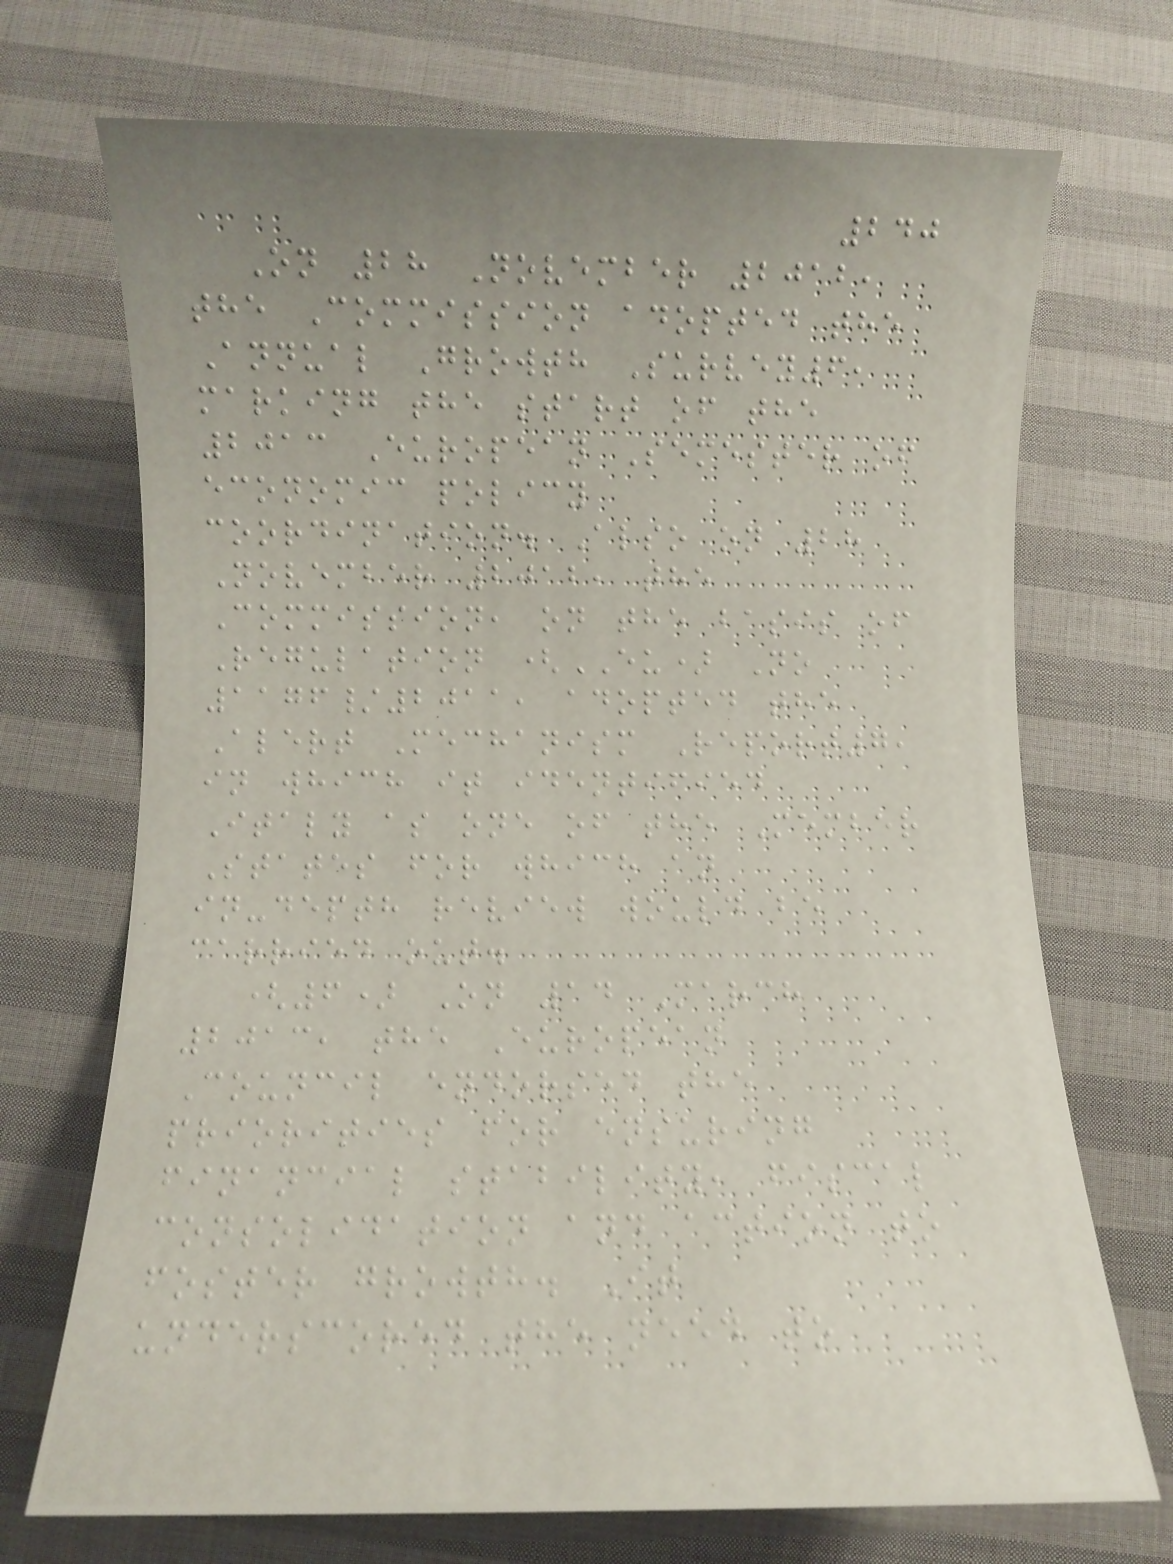240
On 28 November 2012,
the Commission adopted the
Annual Growth Survey6,
marking the start of the
2013 European Semester of
economic policy
coordination. Also on 28
November 2012, the
Commission, on the basis of
Regulation (EU) No
1176/2011, adopted the
Alert Mechanism Report7,
in which it identified
Italy as one of the Member
States for which an
in-depth review would be
carried out.
(6) On 14 March
2013, the European
Council endorsed the
priorities for ensuring
financial stability, fiscal
consolidation and action to
foster growth. It
underscored the need to
